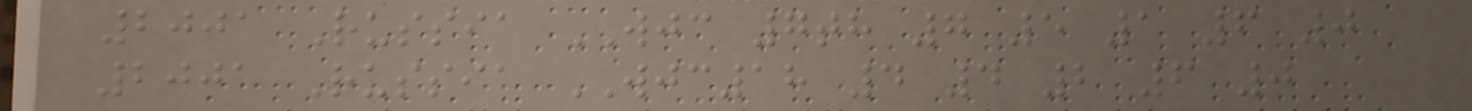2001 Russia WJC 7th 7 5 1 6 0
2001 Russia WJC18 4 4 2 6 0
